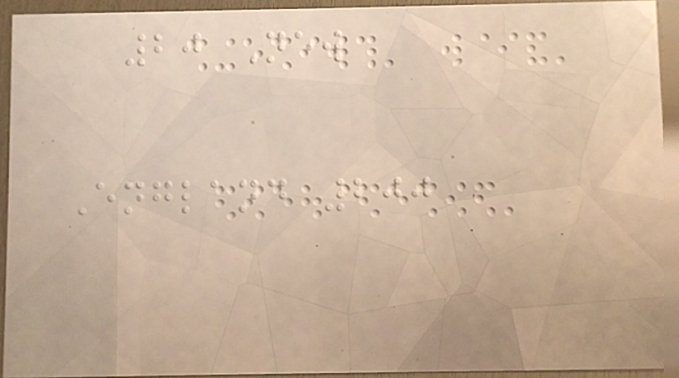20 New
England 200
